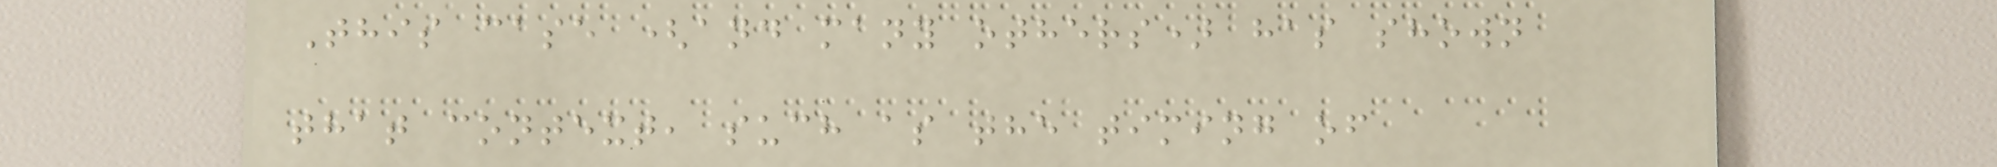This case (and many others) has shown
that context, such as the timing of
